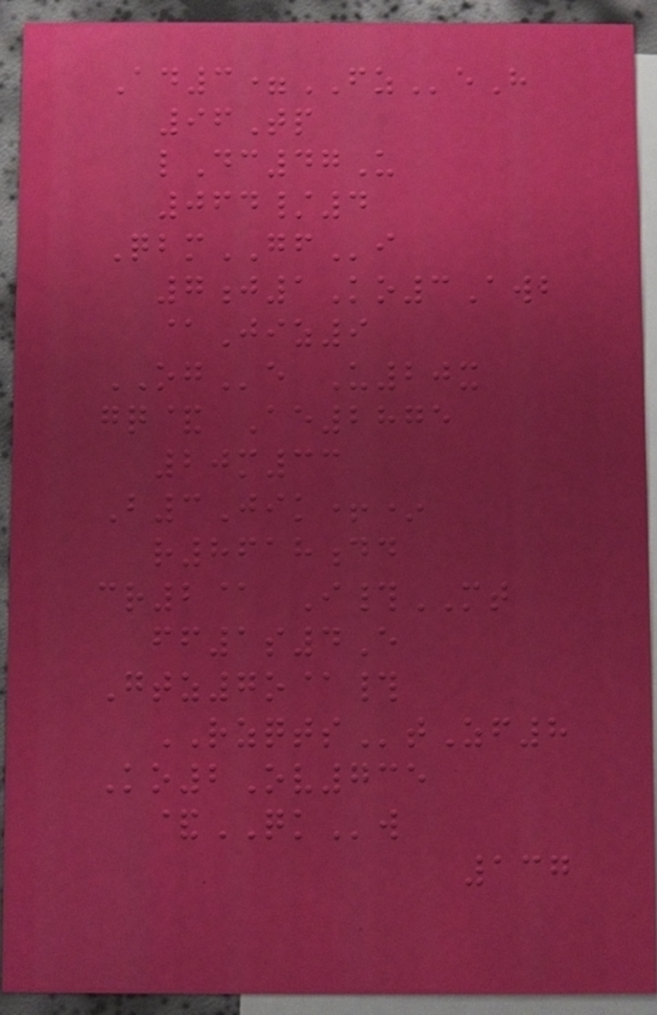Ad3=FZeH
96Tp
lDc47U
064/4
QbmGFi
7j1Ko3Awb
@Jiz9
OGe U20x
gq& Ae2875
20m33
B3Jik+*
r8618dd
cr2@ I#MT
ff1s4E
Gtz7o@#
RZQTStZf8
Ko2Ov735
&QKw
137
